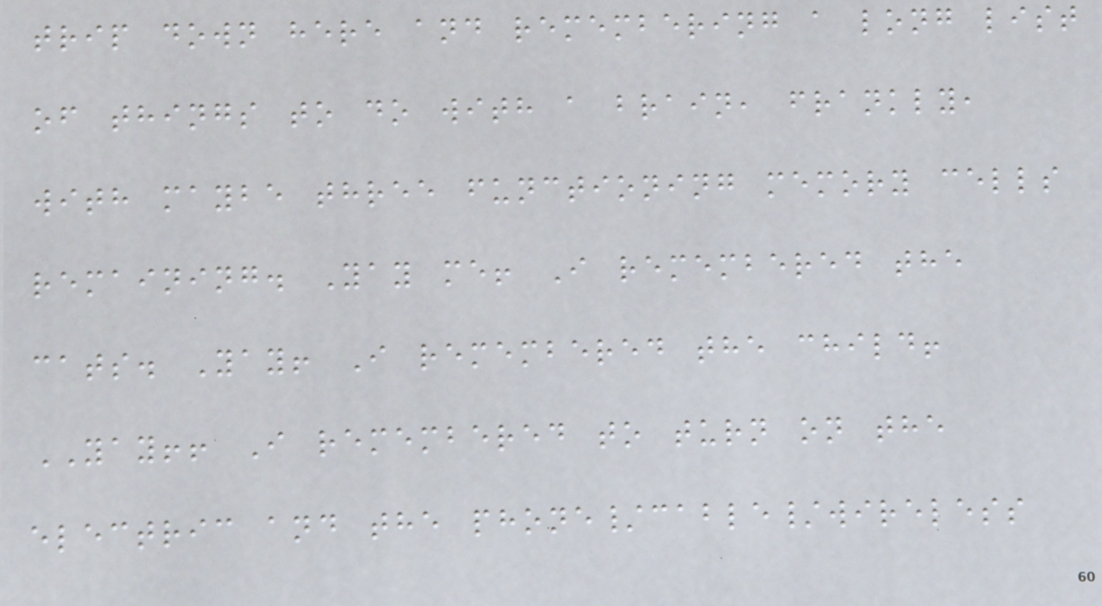trip down here and remembering a long list
of things to do with a brain, frankly,
with maybe three functioning memory cells
remaining. Yay me! I remembered the
cats. Yay! I remembered the child!
YAY!! I remembered to turn on the
electric and the phone/cable/wireless
